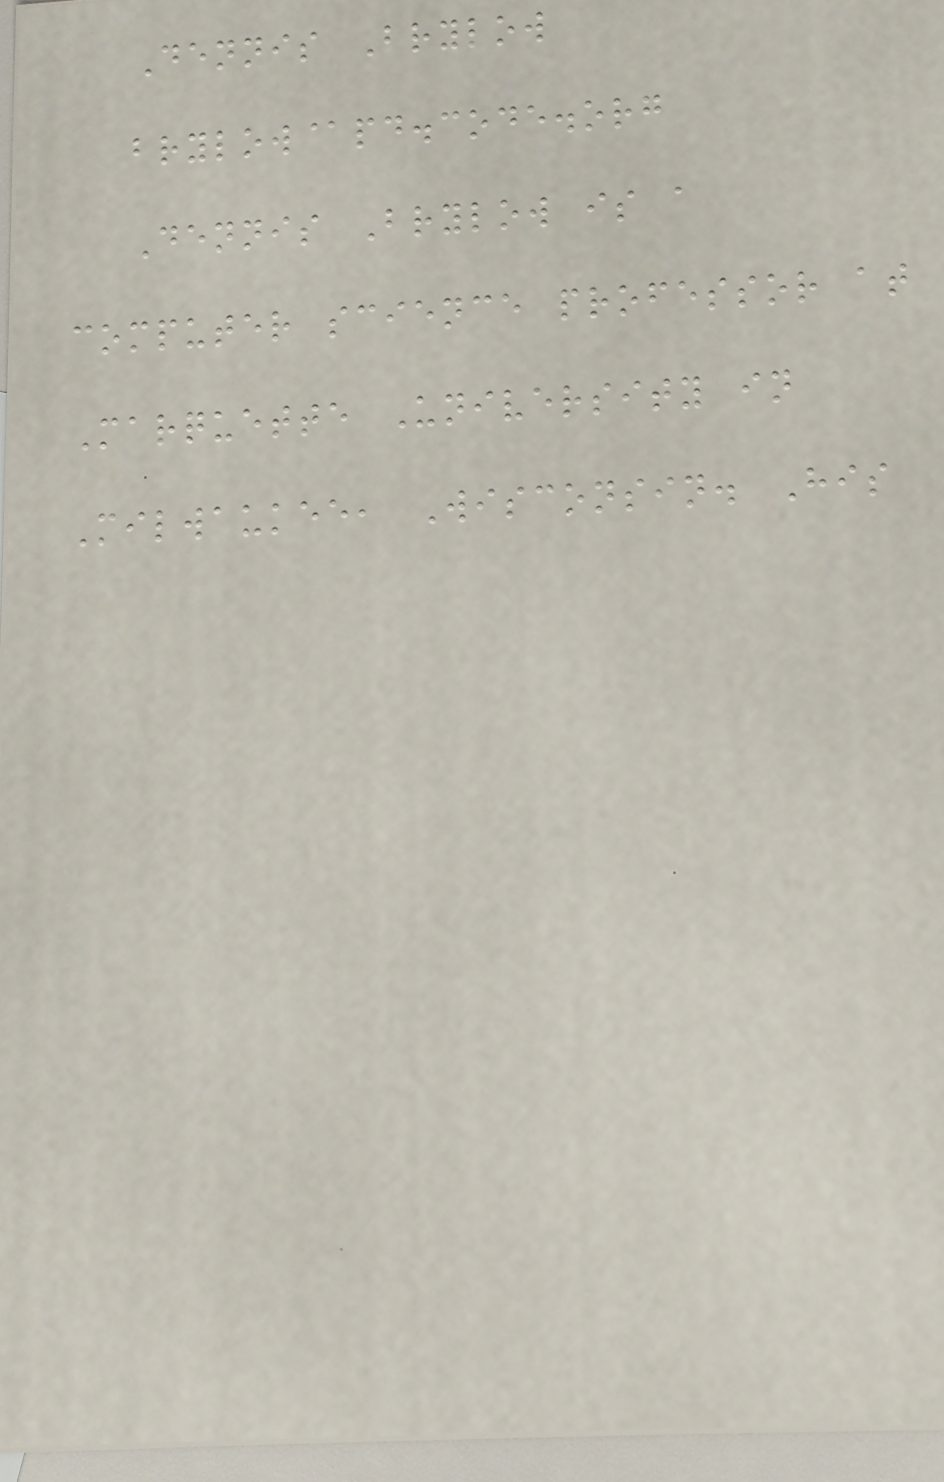Dennis Brylow
brylow@pd.code.org
Dennis Brylow is a
computer science professor at
Marquette University in
Milwaukee, Wisconsin. His
